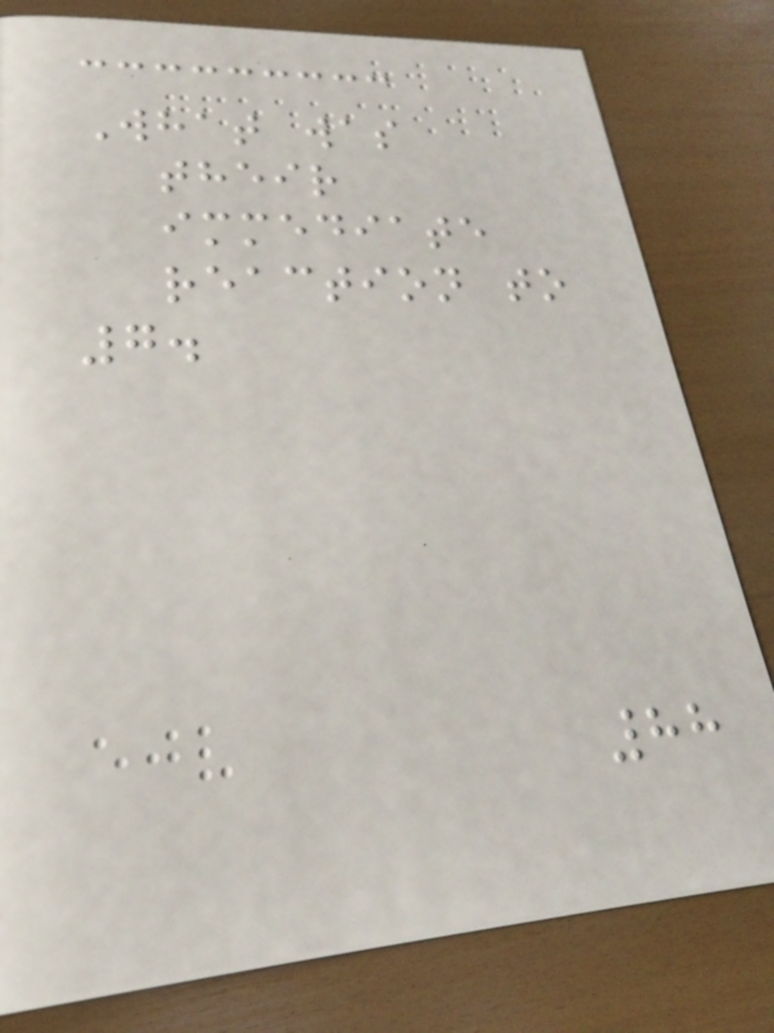What was
their
immediate
reaction to
7.
88
